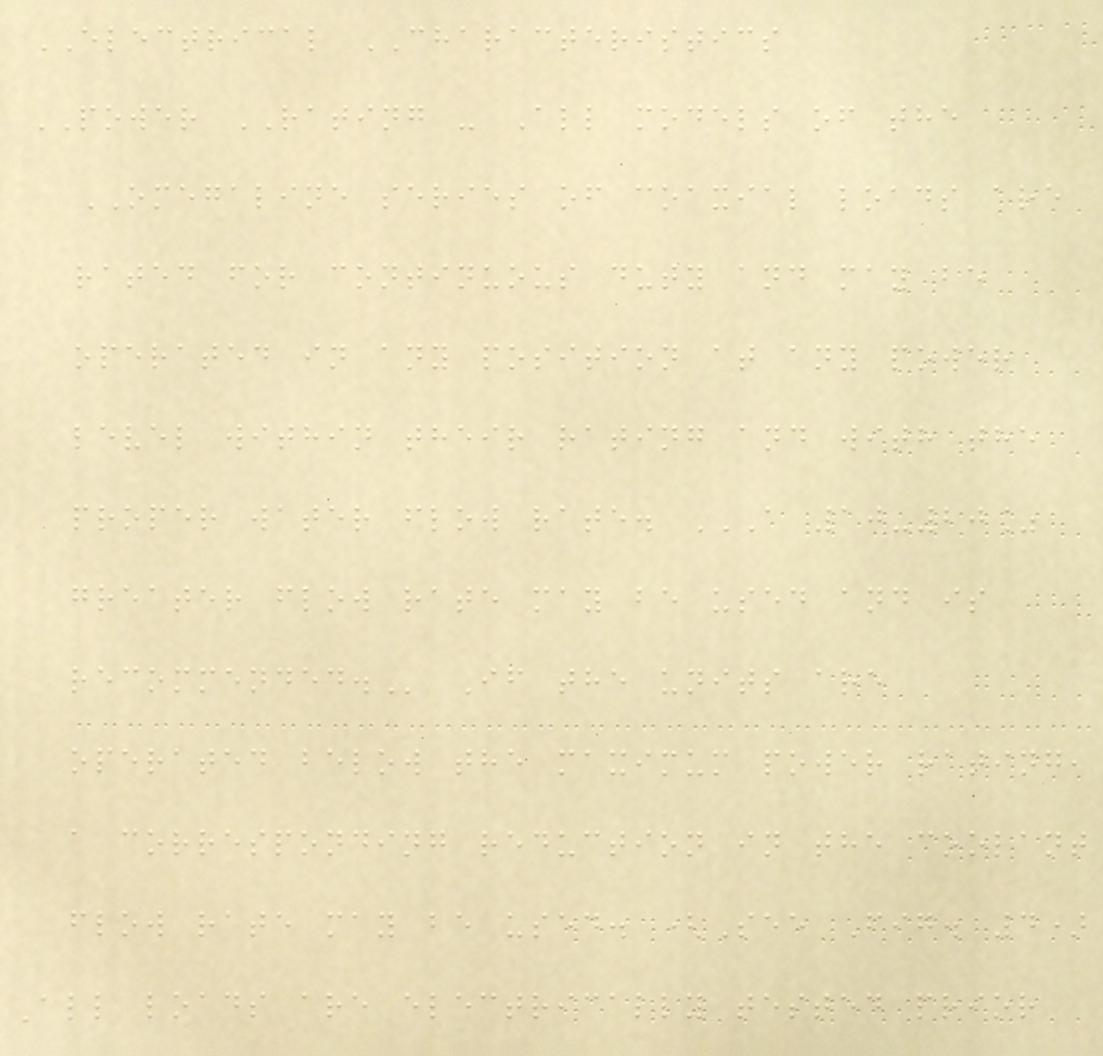ELECTRICAL CHARACTERISTICS
POWER RATING - All models of the
OMEGALINE series of coaxial loads are
rated for continuous duty and may be
operated in any position at any power
level within their rating and with the
proper water flow rate. A 10-20%
GREATER FLOW RATE MAY BE USED AND IS
RECOMMENDED. If the units are
operated below the maximum power rating,
a corresponding reduction in the coolant
flow rate may be used. (See Fig. 4)
All loads are electrically tested prior
